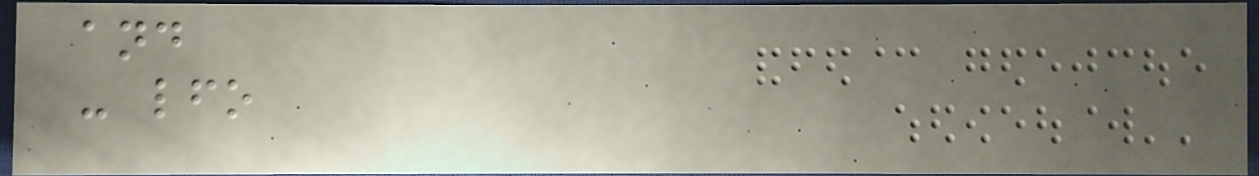and
- lfo
